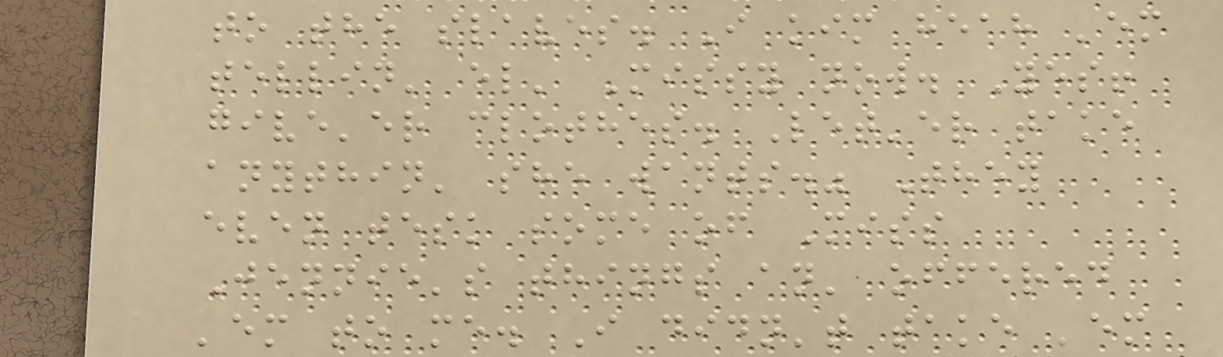to the slaves. I kim heah 'em
tellin' el' Missy now. Yes!
give'er clothes. Let'er take
anythin' she wants." They
even tesk some of Miss
Jennie's things an' offered
'em to me. I didn't take 'em
